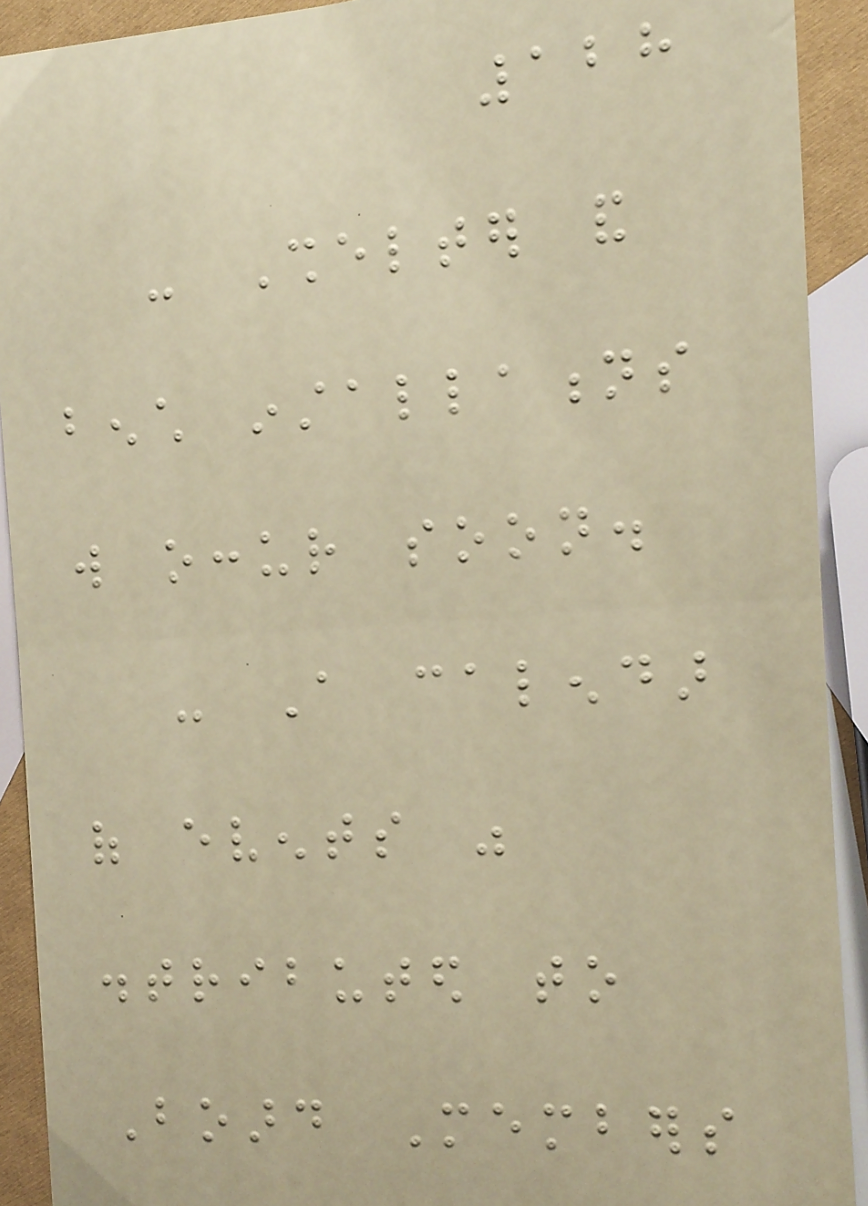128
- Shelter and
bench installations
will occur soon.
- A calendar
of events was
distributed to
Board Members
